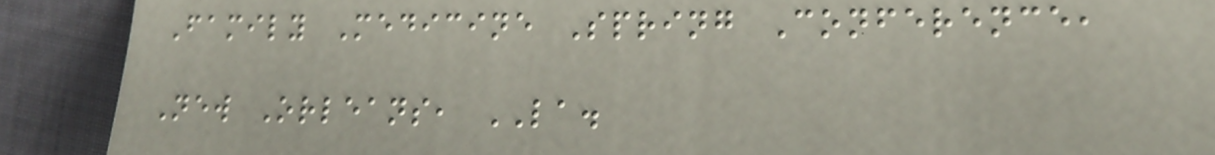Family Medicine Spring Conference,
New Orleans, LA.
